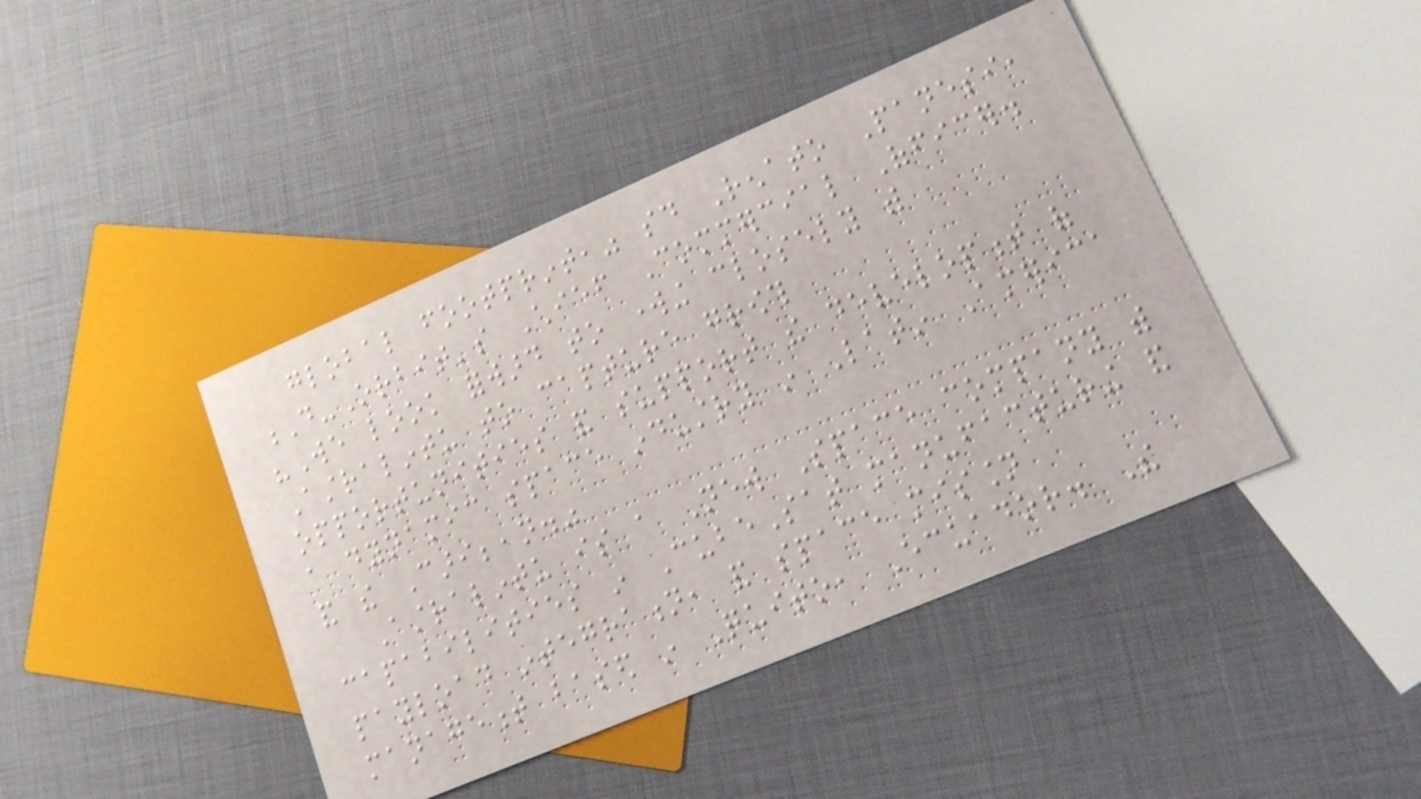global footprint," said Renato Panesi,
D-Orbit's Chief Commercial Officer.
"We look forward to working closely with
Astralintu to capture growth
opportunities and support the development of
a dynamic space industry in Latin America
and the Caribbean."
Astralintu is a New Space company with
capabilities in CubeSat manufacturing and
payload integration, and space mission
management based in Quito, Ecuador. The
